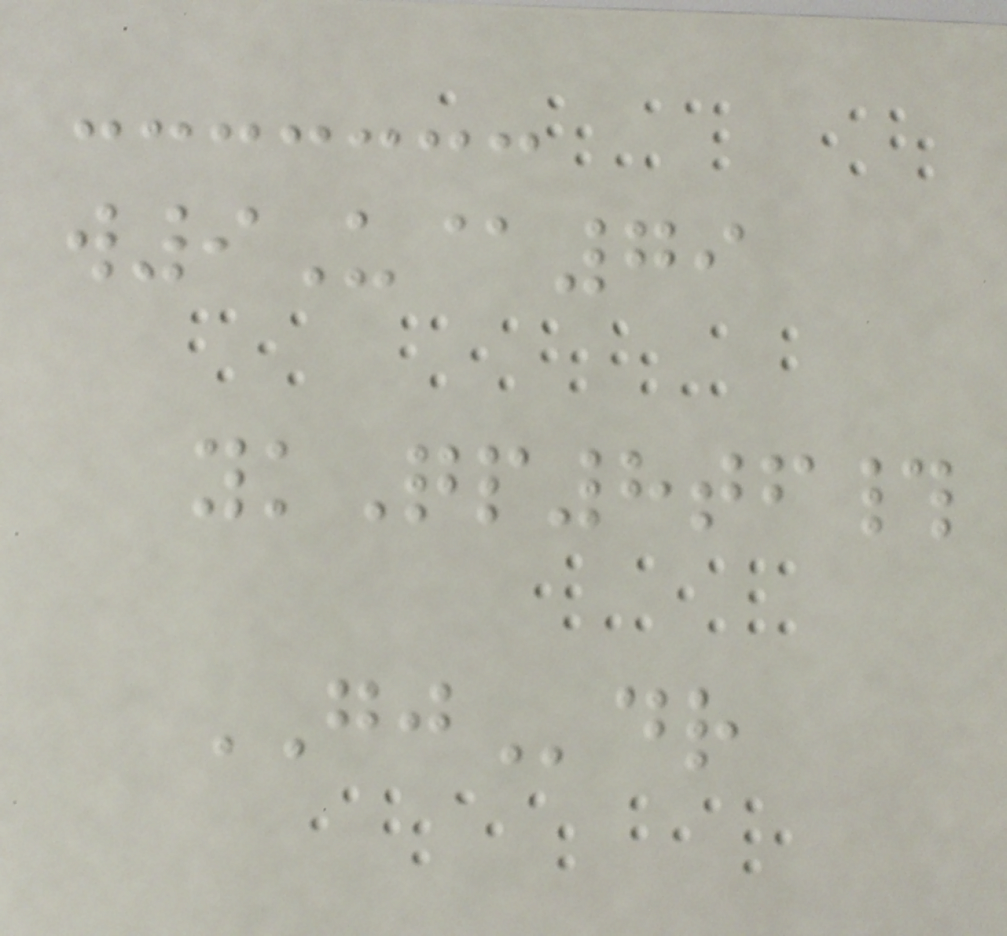w9U@79
ykQp8tf#
GJdr
